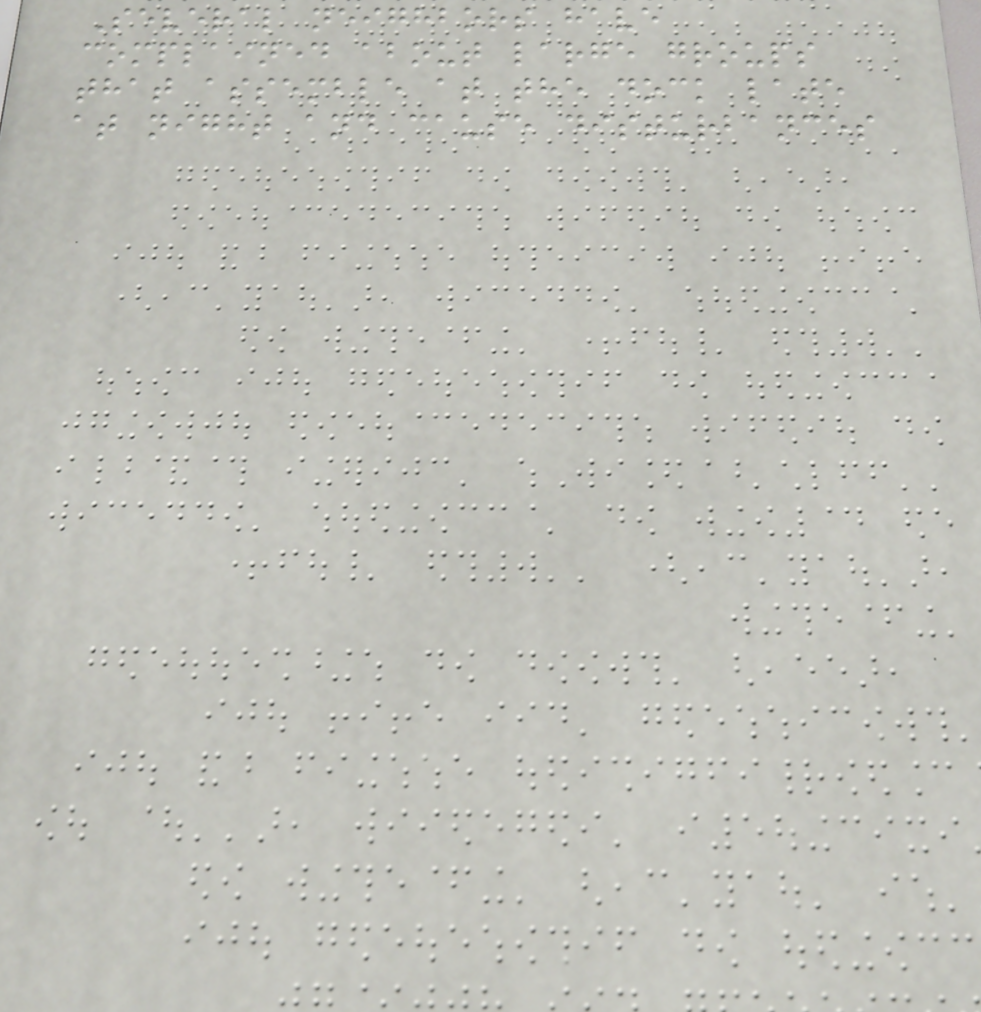Several neighbors have
complained about large groups
that assemble at the dock late
at night and cause disturbances
